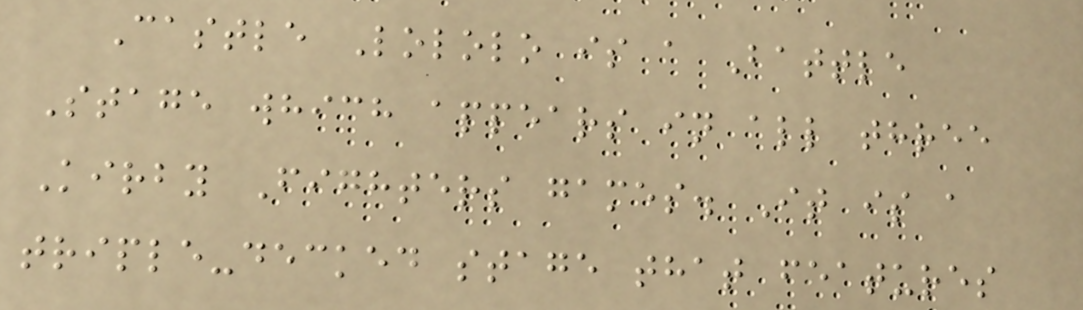Castle Lololo is a Battle
Stage which appears in all three
Kirby Fighters games. It is a
triple-decked stage that features
